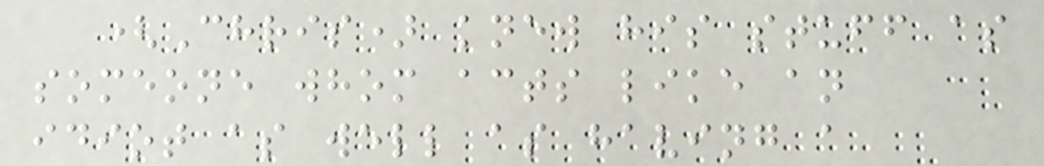(Chris) knew his stuff as
someone whom acts like an
idiot as well as having a
